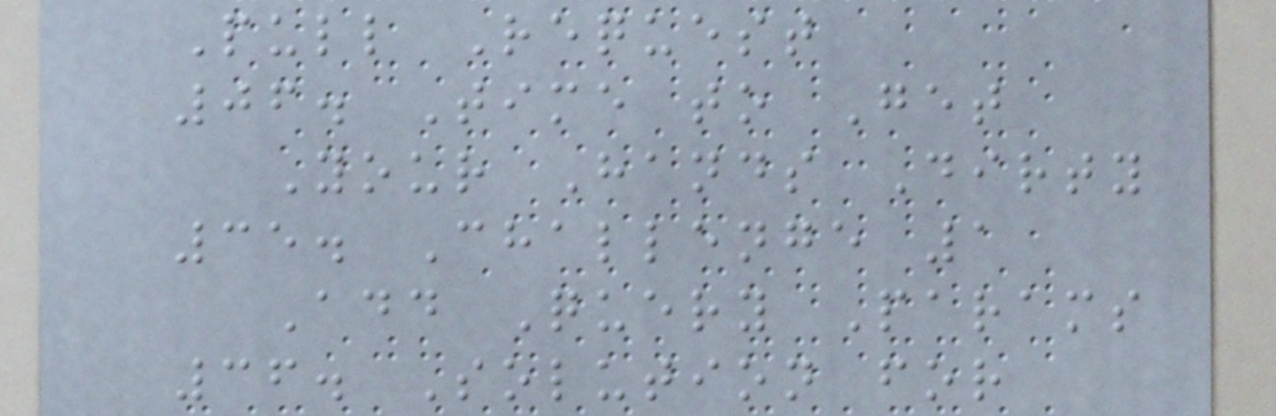Pull Request
06. Time to Get
Your Hands Dirty
35. Challenge 1
Add Query Params
36. Solution for
